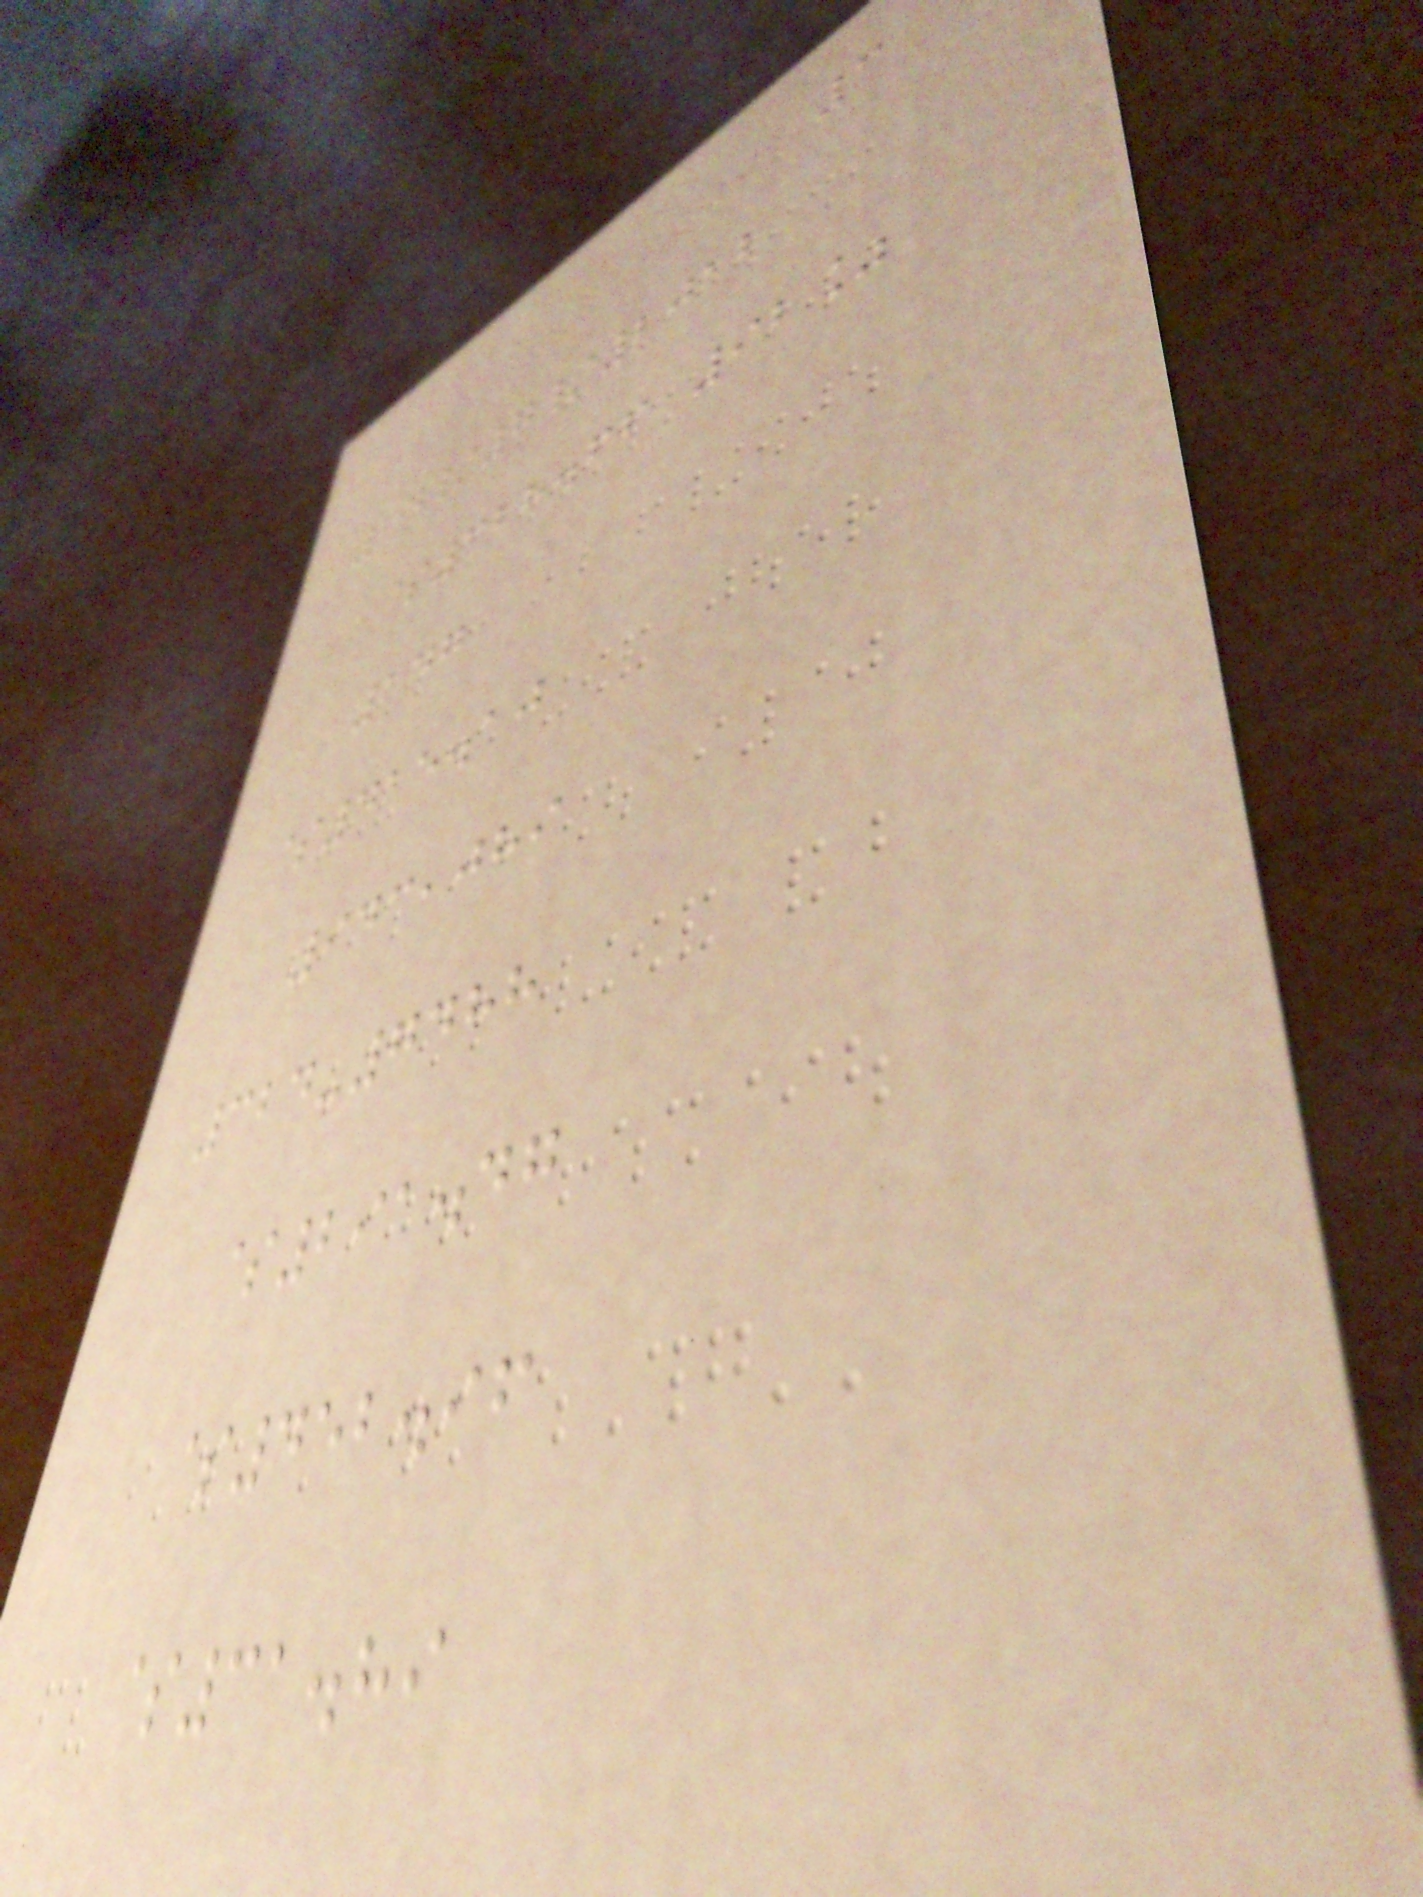3
24/7/2012
$328.66 92%
147
$415.10
943,089
324-7488
$291.47
$452.96
$31.89
